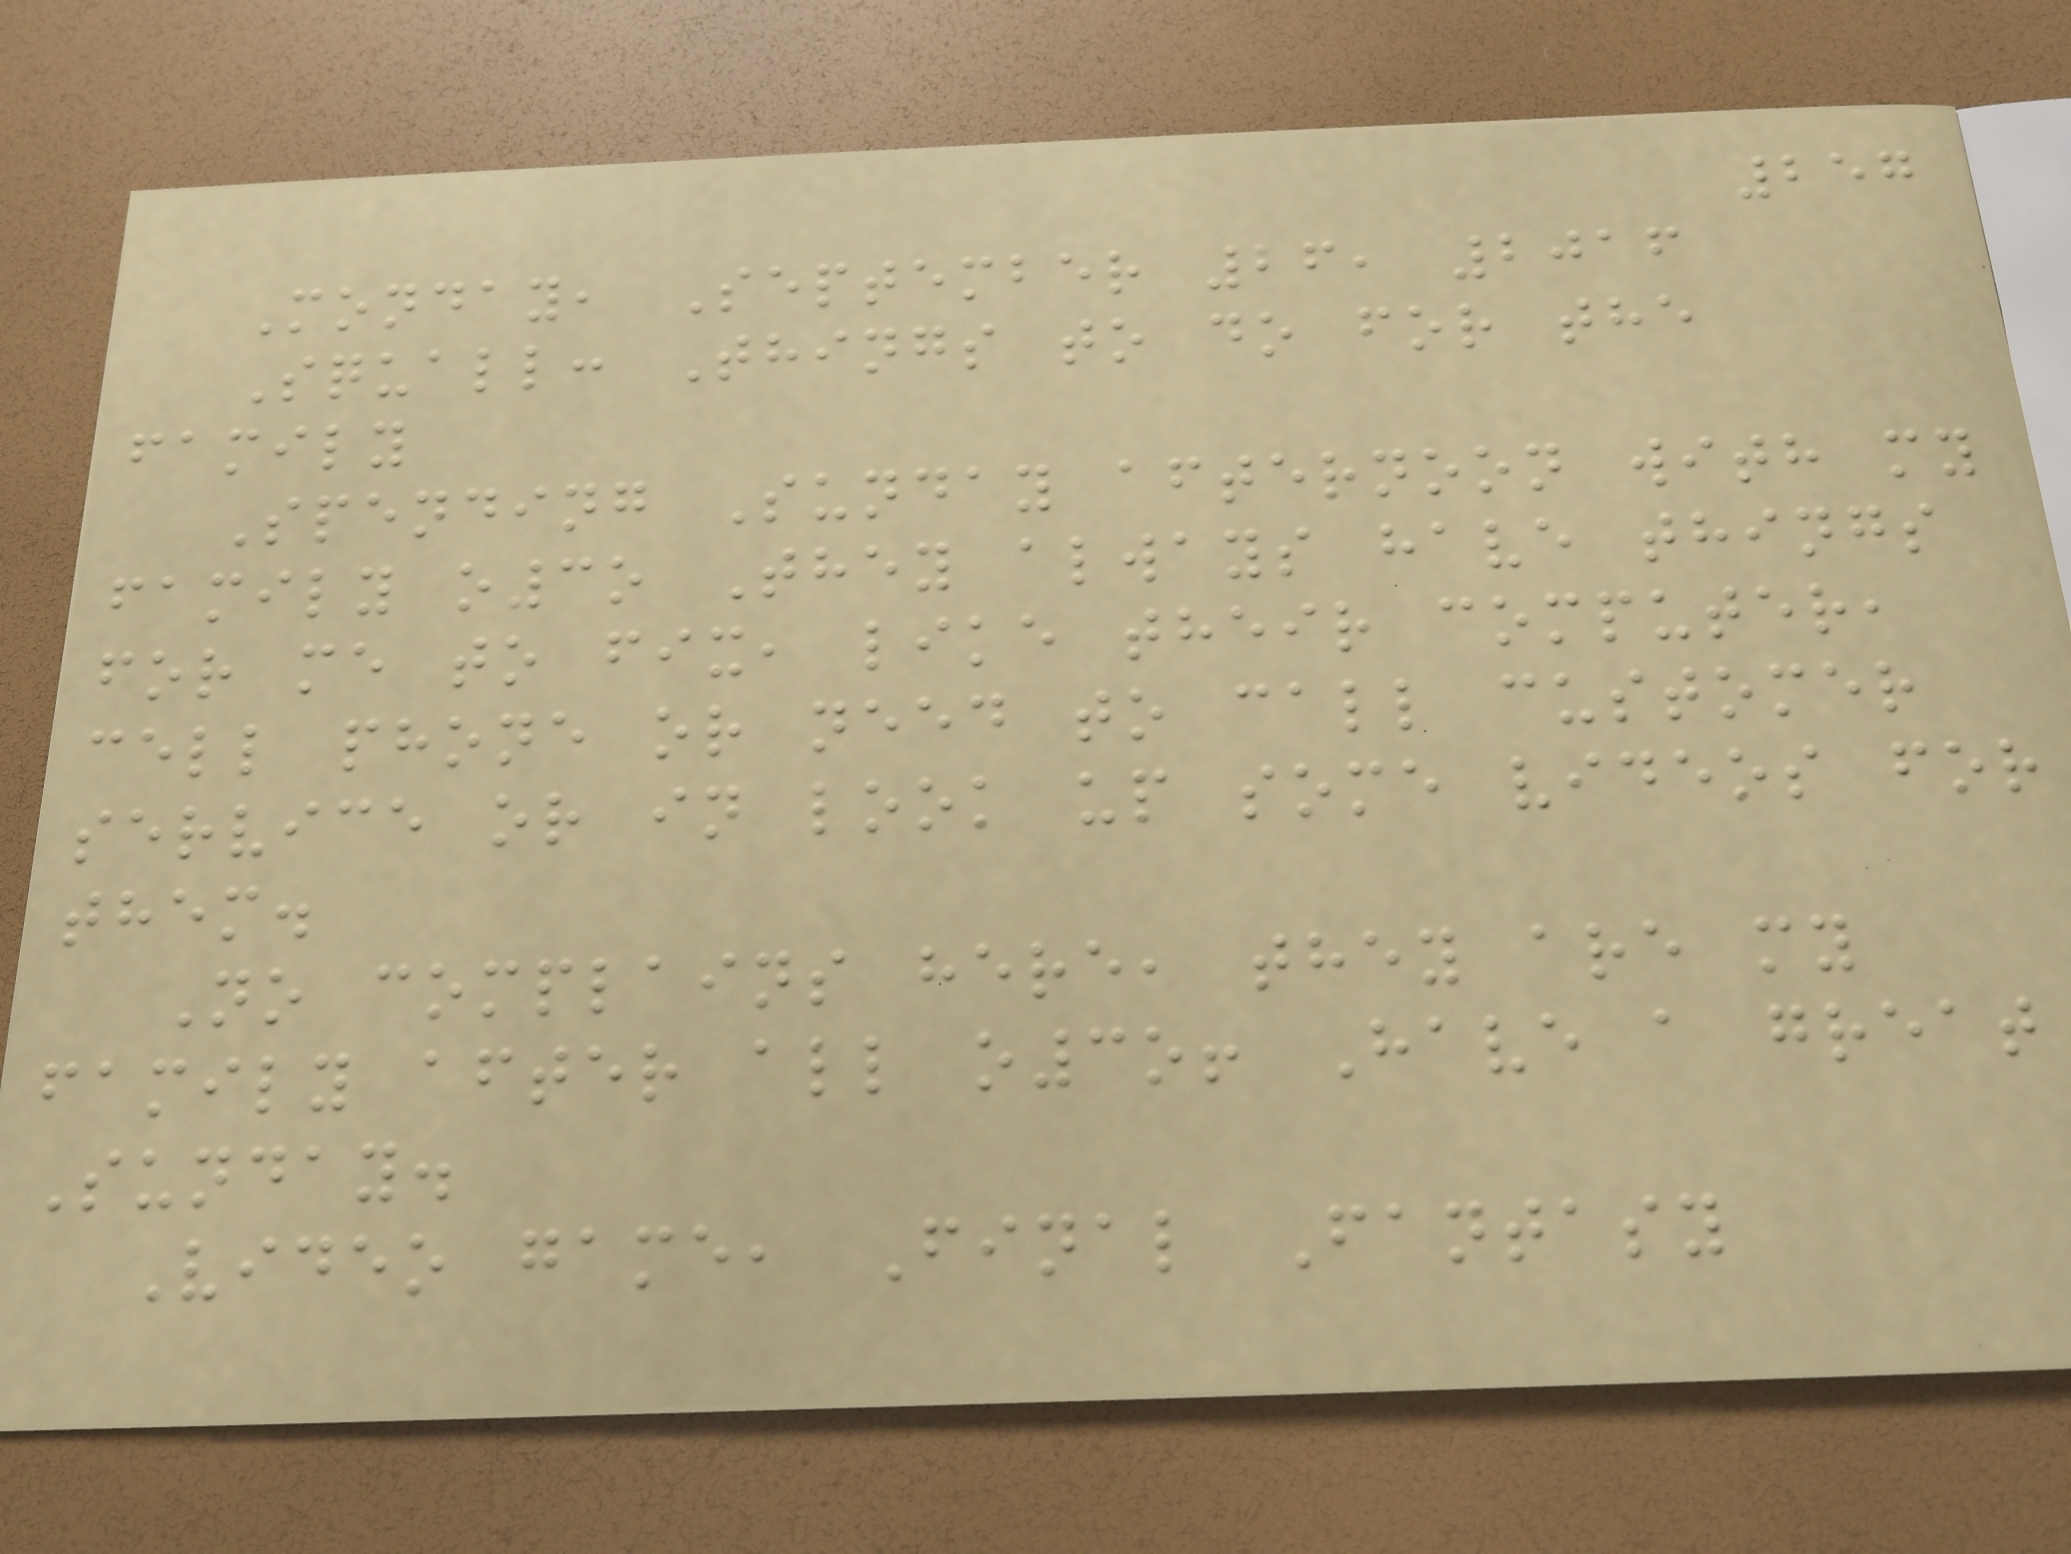257
Monday, September 26, 2016
Squall: Things to do for the
family
Spending Sunday afternoon with my
family o3o They always have things
for me to fix, like their computer,
cell phone or need to call customer
service or in look up some videos for
them.
No complains here, they are my
family after all o3o! Have a great
Sunday.
Video game, Final Fantasy
